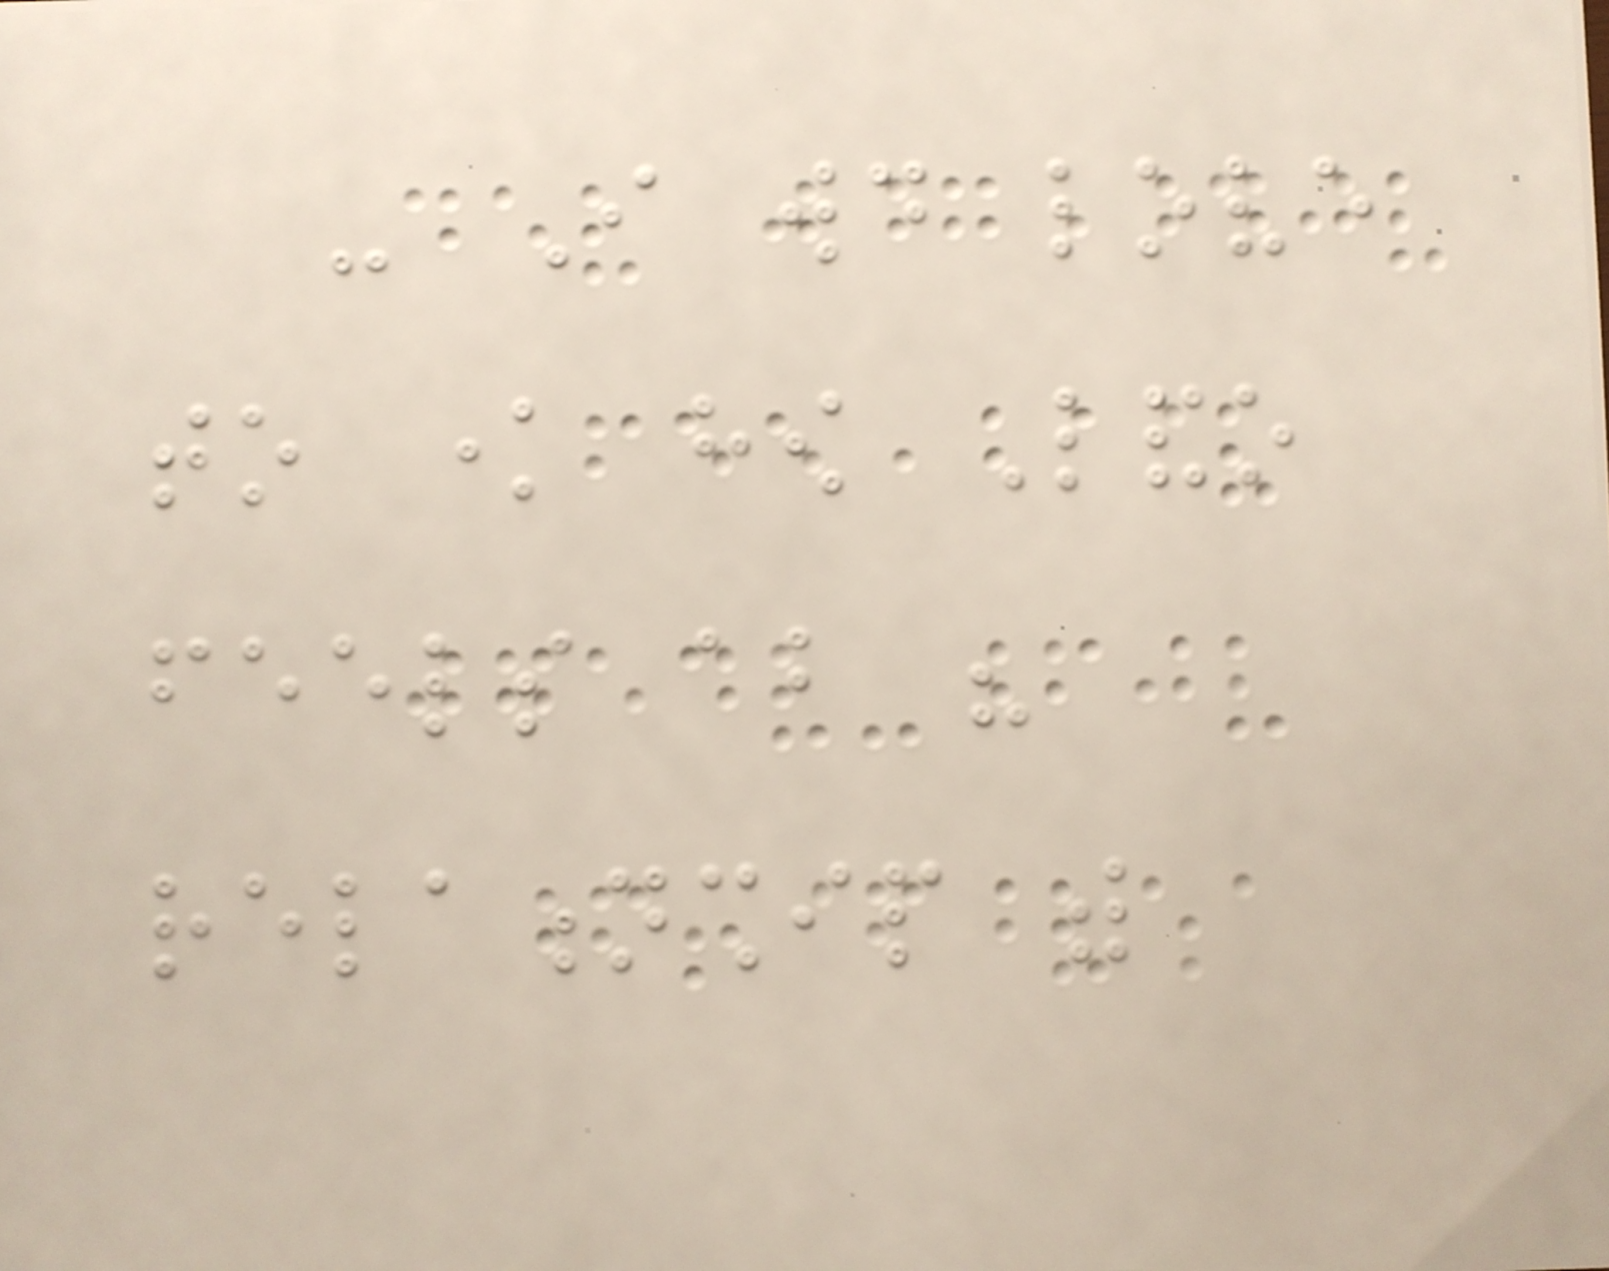- I would love
to know how Lando
feels about his
relationship with
